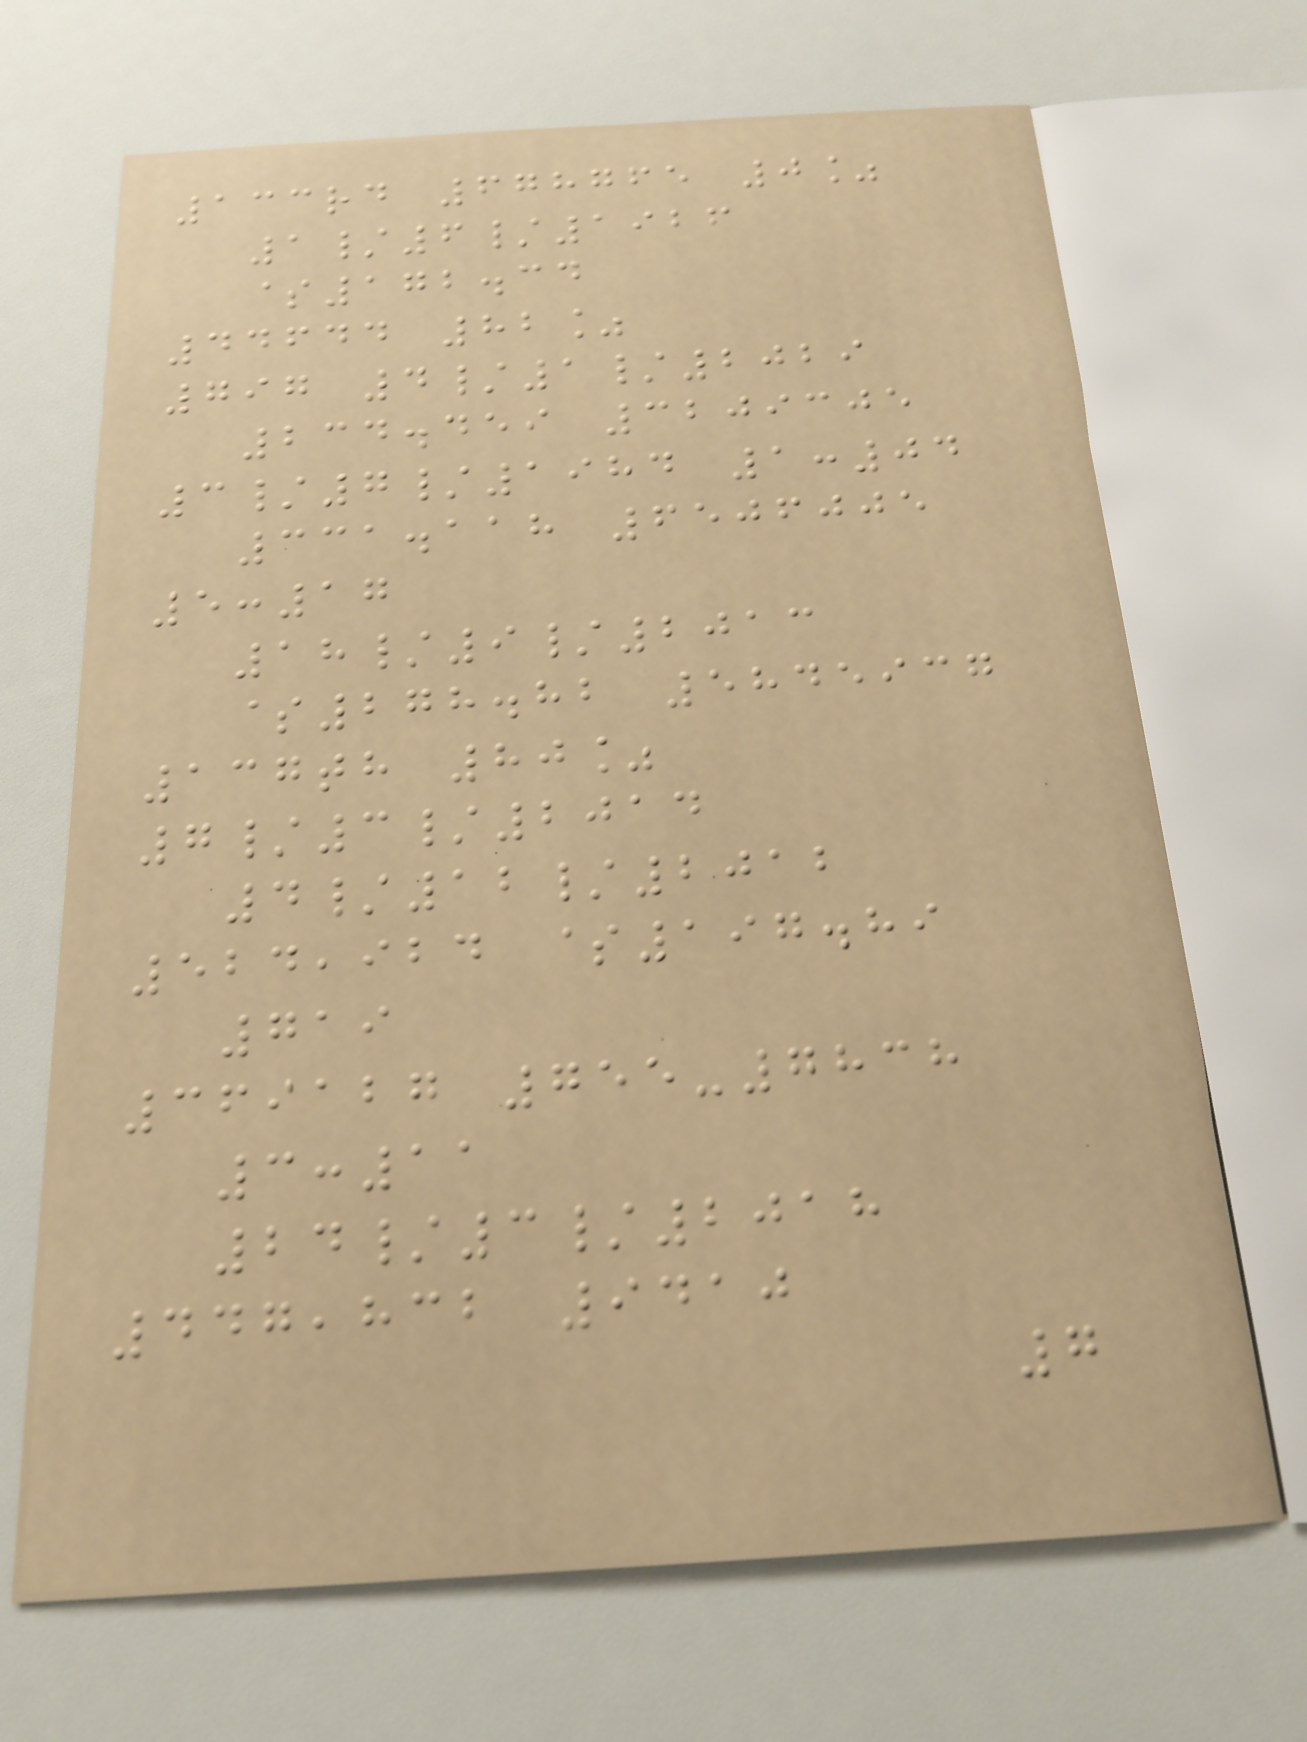133rd 678765 0%
1/6/1926
$172.34
44644 82%
797 4/1/2029
234.459 3209305
3/7/1984 1:04
331.118 6506005
5:17
18/9/2013
$278.82 5845937
137th 80%
7/3/2014
4/12/2012
524,924 $197.89
719
369127 755-7838
3:11
24/3/2018
447,832 9410
7
